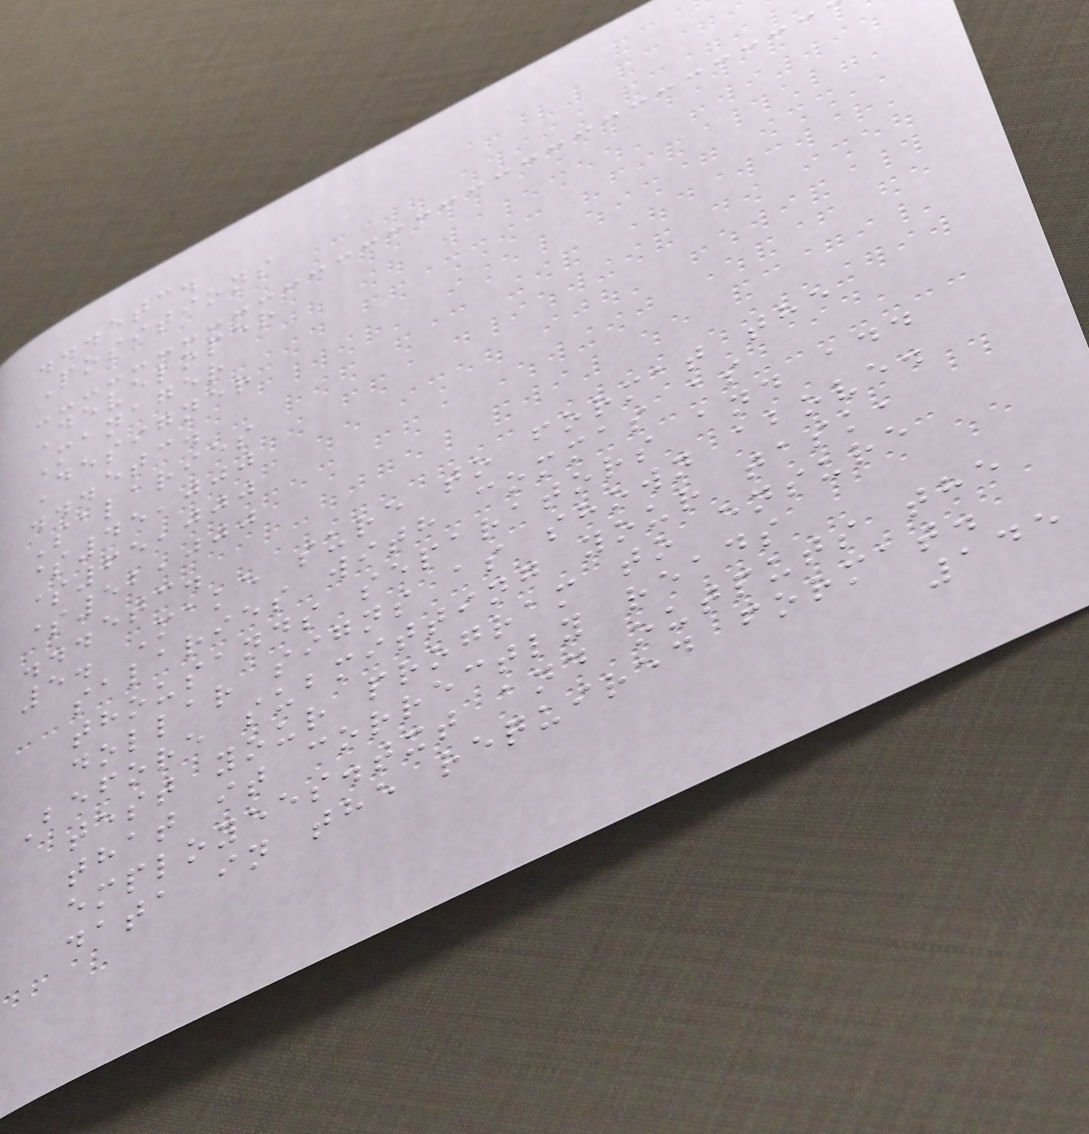...etc.
Positions
Developer
Manager
Designer
...etc.
Salaries
$45,000
$65,000
$52,000
...etc.
5. Make sure to format the
salaries with commas as
thousands separators and add
dollar signs as shown above.
Before submitting your task,
test your program to ensure
that it correctly reads
employees.txt and outputs the
data in the required format.
145
